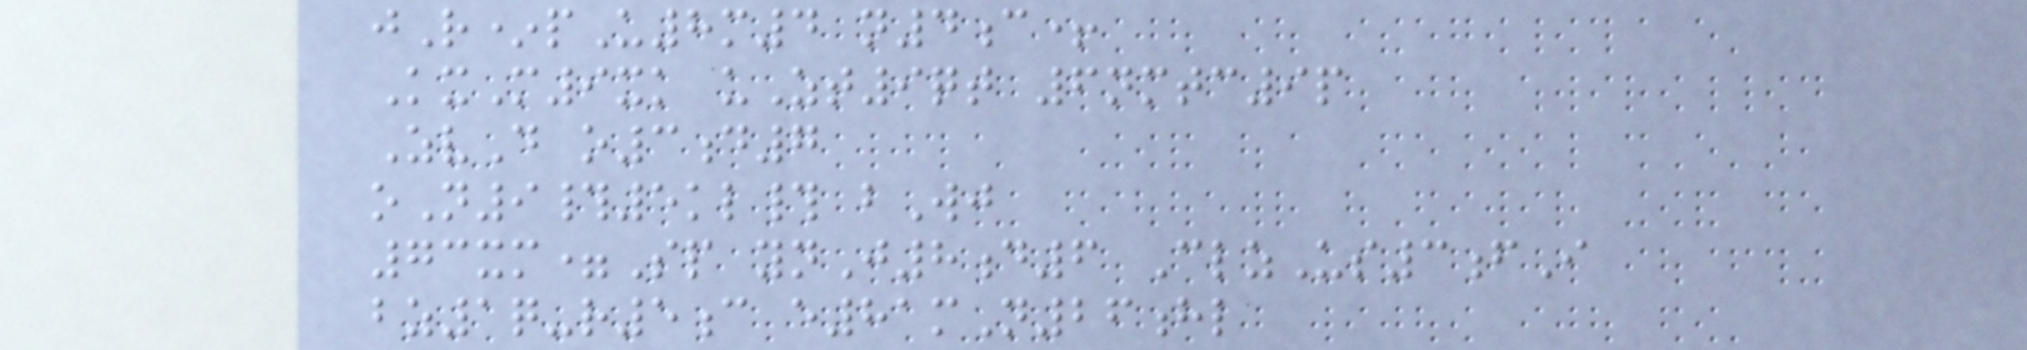jR*pU8m4 n4c+
KxM9xk uZt9qt 6nmtc9p
ZvD o3d7
oN9#5kl# bWj
73xm=Sp ynJ8d6 ClzUs3fI
bz1q-r5c e81mN26hl
